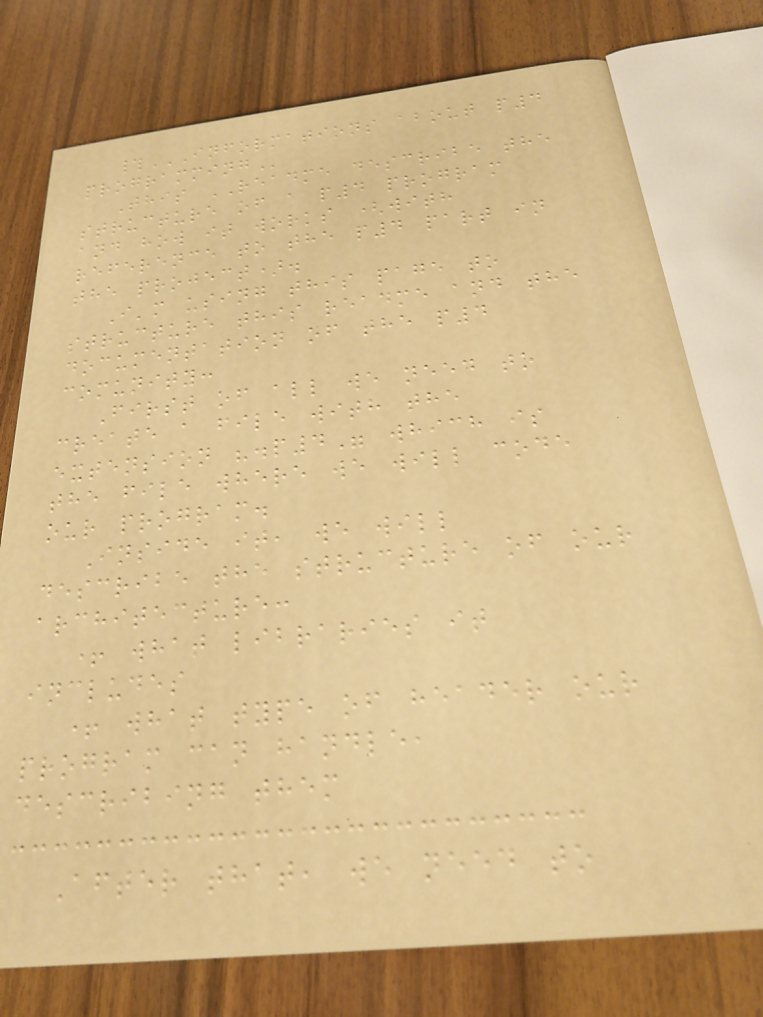#INFORMATIONS ABOUT P4
PROGRAMMING
This README describe the
structure of a p4 program
and how it works (with
reference to the p4 part in
the project).
I'm using this page to
structure this readme and the
documentation of the p4
comunity:
First of all we need to
create a file with the
extension ".p4" which is
the file where we will code
our program.
Inside it, we will
describe the structure of our
architecture:
+ what libraries it
includes
+ what type of header our
program can handle,
describing them
After that, we need to
